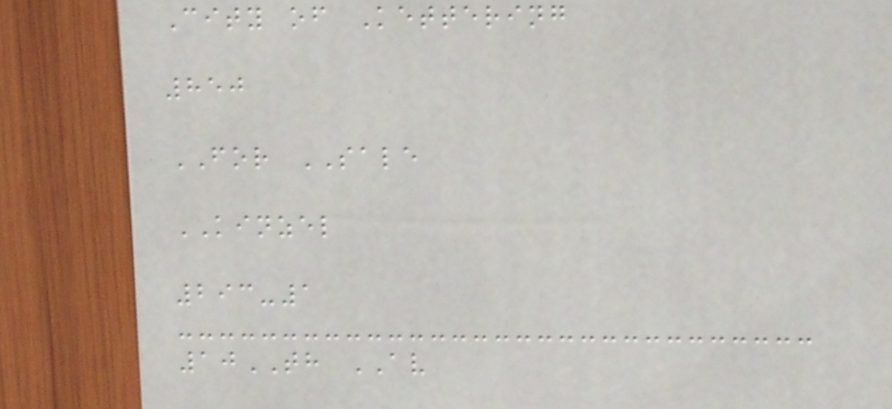City of Kettering
850
FOR SALE
KINZEL
293-1
10TH AV
